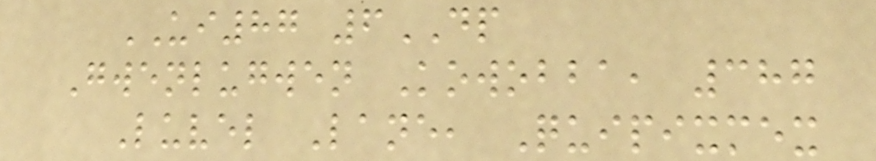UI87 6DP
Gwenlugwen Kowobba, 387
Luvel Lane, Quipixmex
